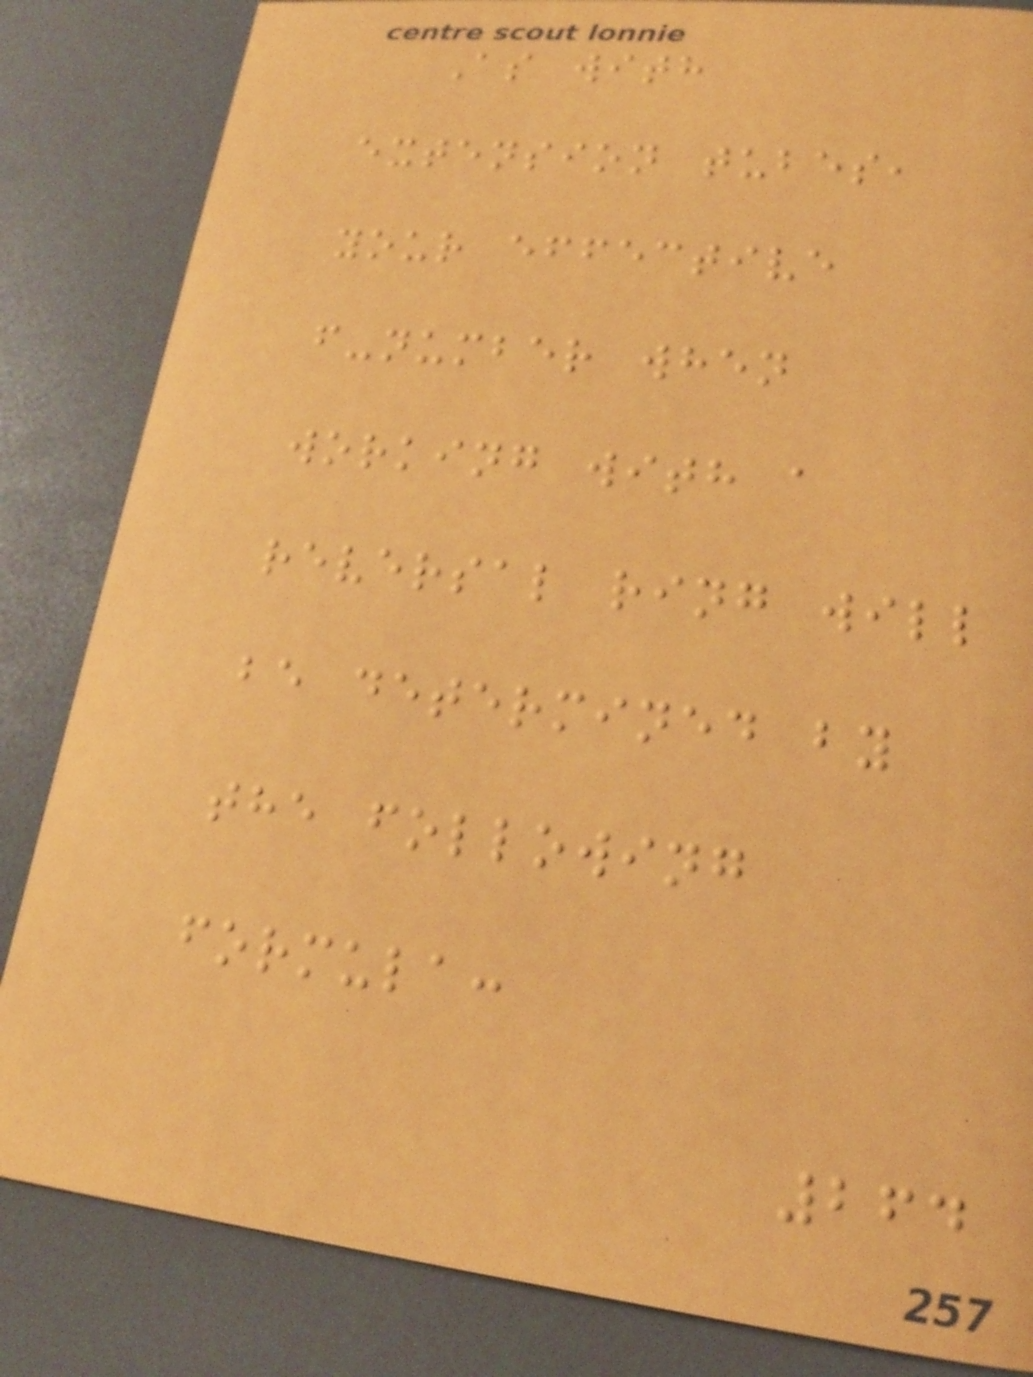As with
extension tubes,
your effective
f-number when
working with a
reversal ring will
be determined by
the following
formula:
264
